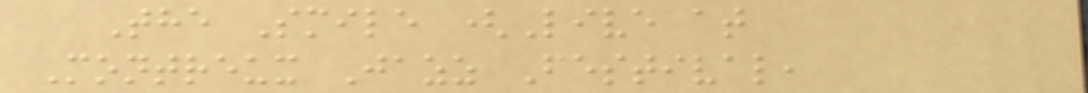The Smile (Live at
Montreux Jazz Festival,
